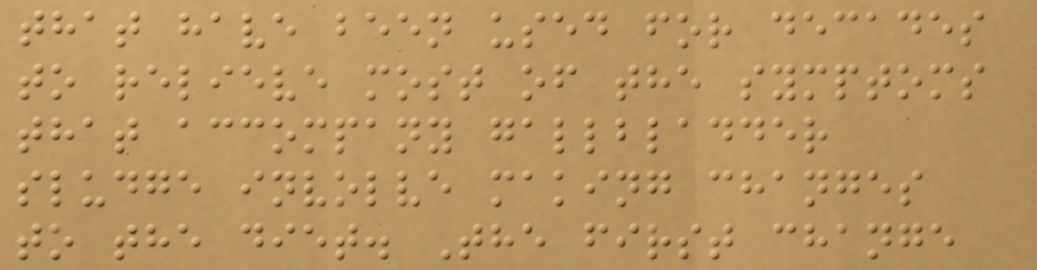that have been used for decades
to relieve most of the symptoms
that accompany gallbladder
sludge involve making changes
to the diet. The first change
